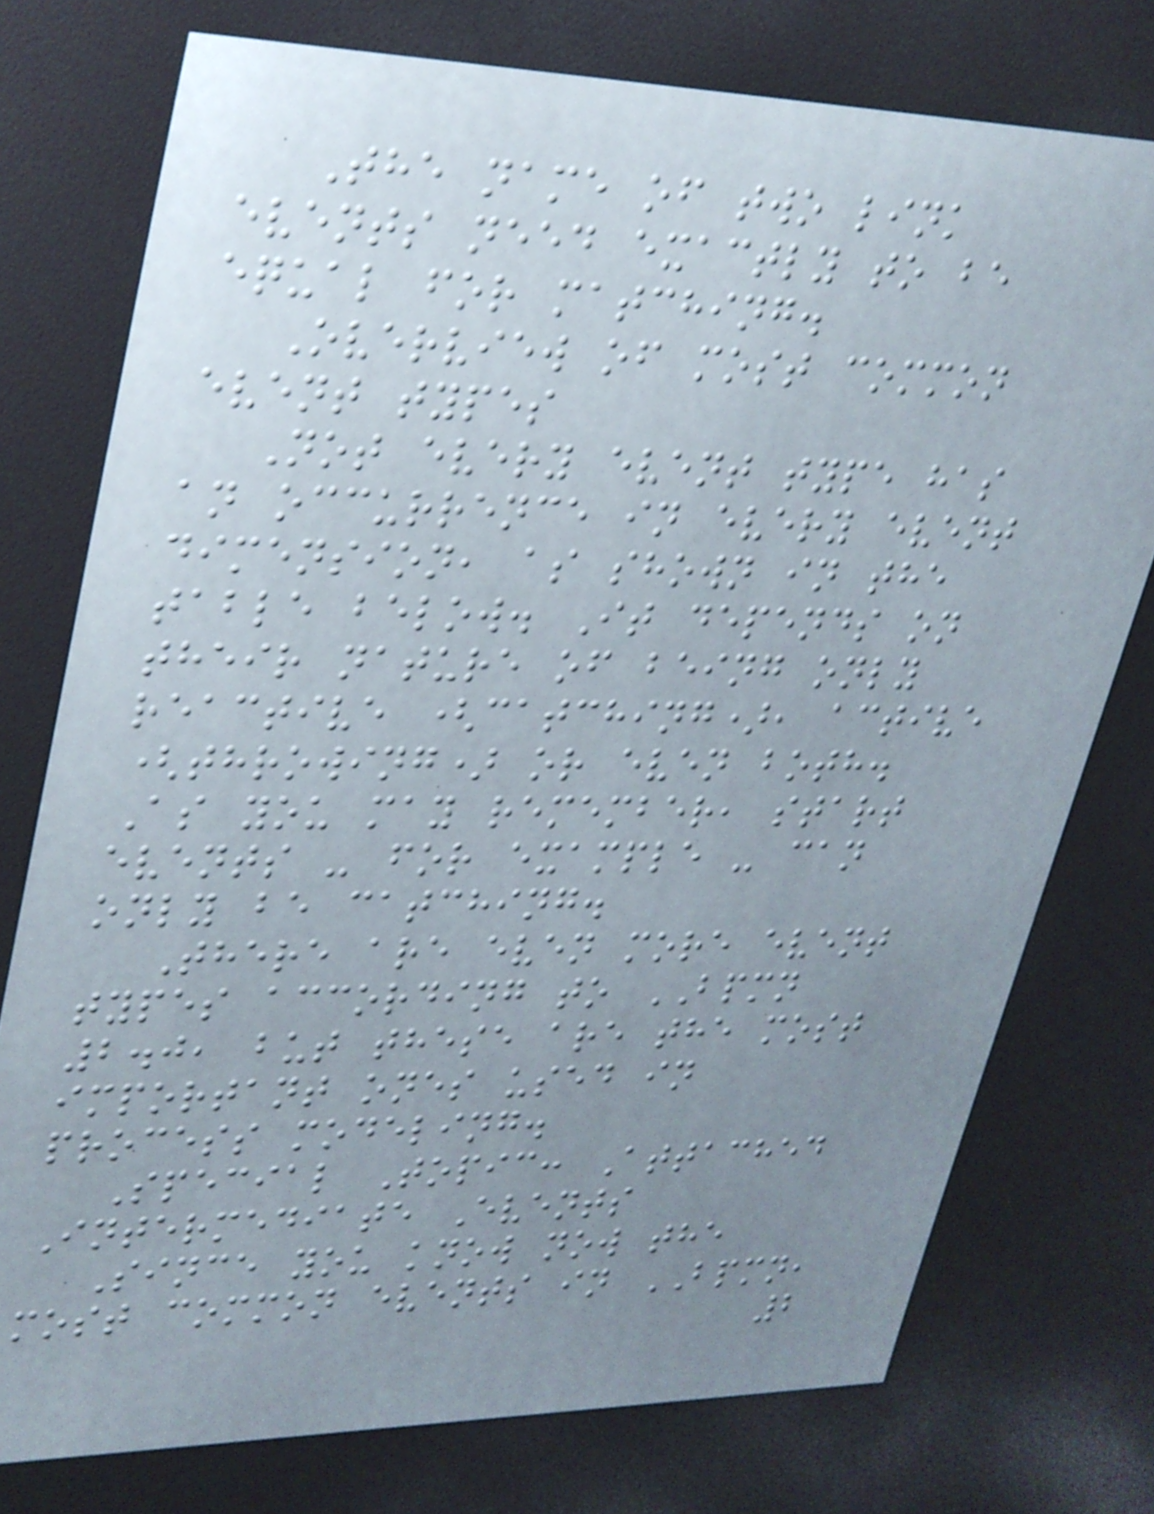The name of two link
events need exactly to be
equal for matching.
Overview of most common
event types
Not every event type has
an occurrence in every event
dimension, as shown in the
table below. It depends on
their nature of being only
reactive (catching), active
(throwing) or even both.
As you may remember, start
events - for example - can
only be catching.
There are even more event
types according to BPMN
2.0, but these are the most
important ones used in
process modeling.
Special Topic: Attached
Intermediate Events
Since you know now the
most common events in BPMN,
2
